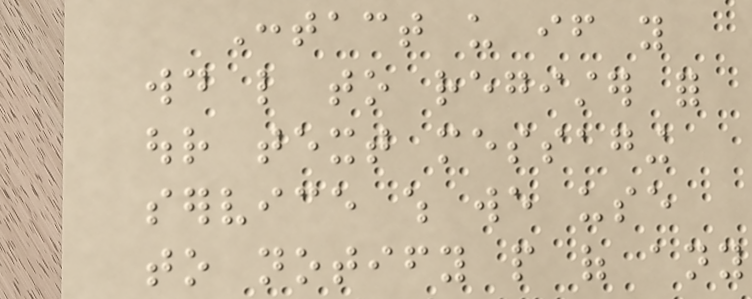Contact us if you
would like to register for
our text messaging
service which we use
to notify people of any
